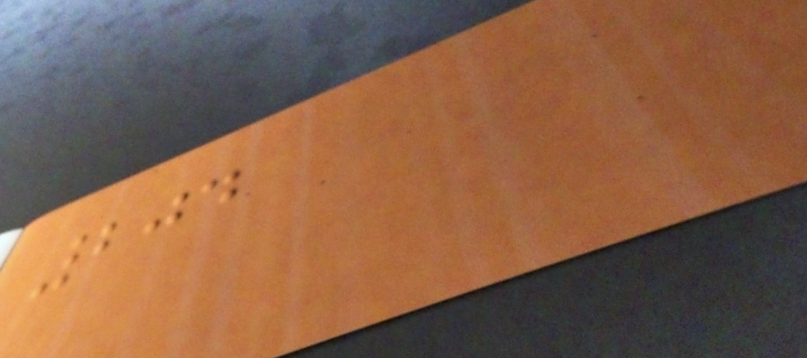204
